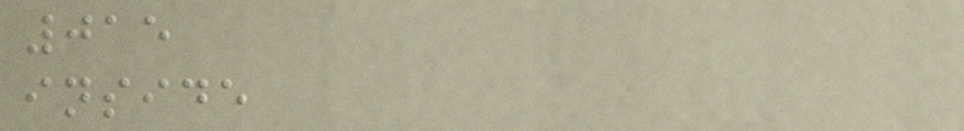015
inside
